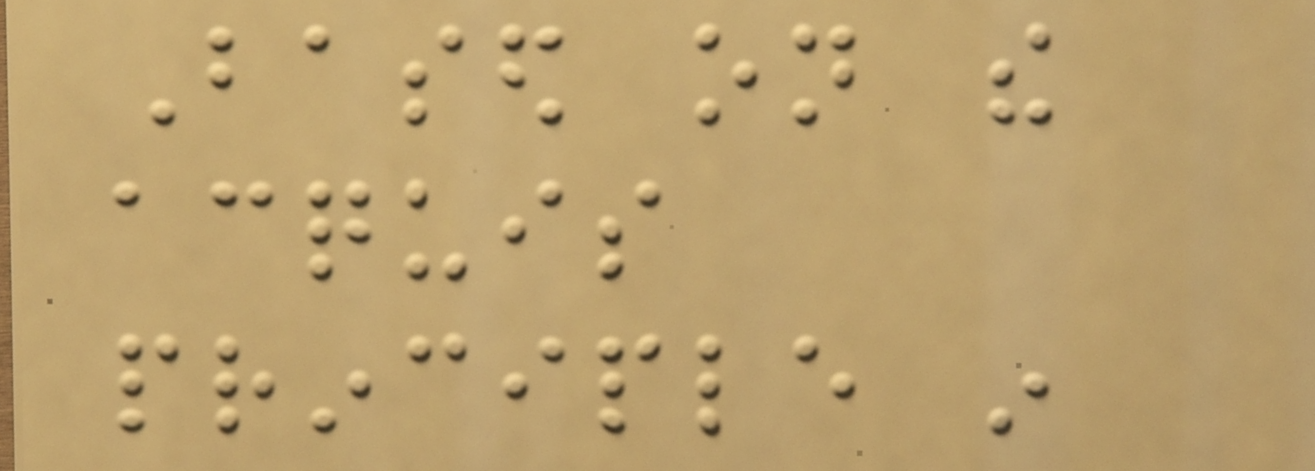Based on the
acquis
principle in
